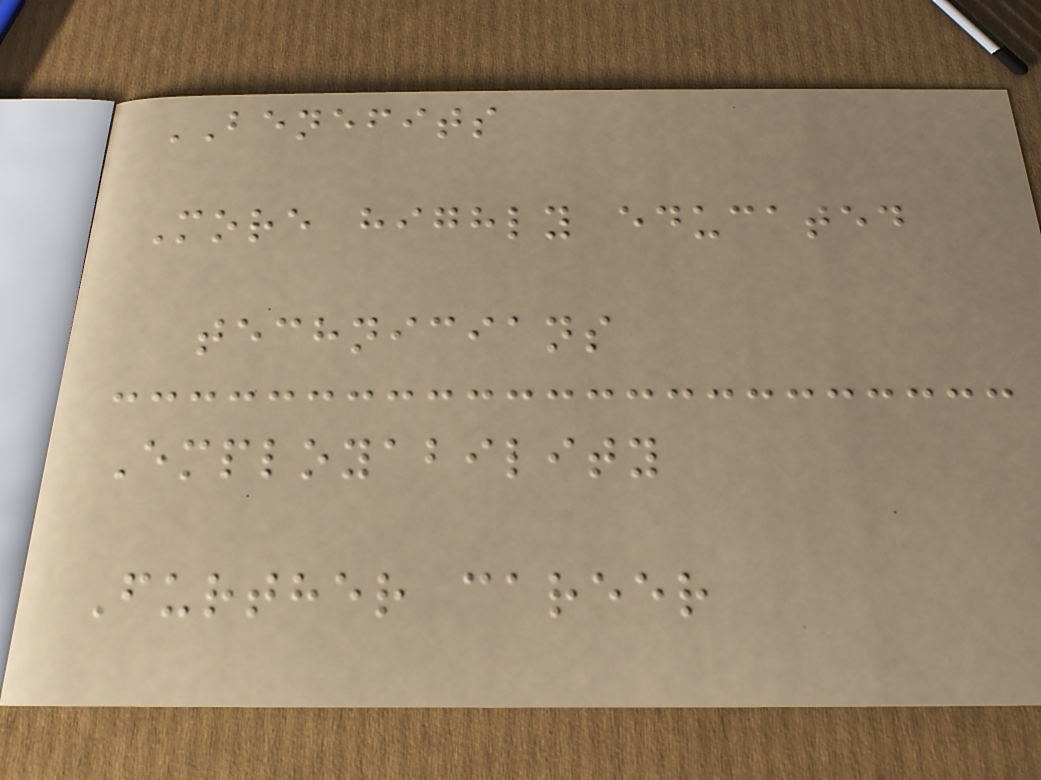BENEFITS
More highly educated
technicians
Employability
Further career
